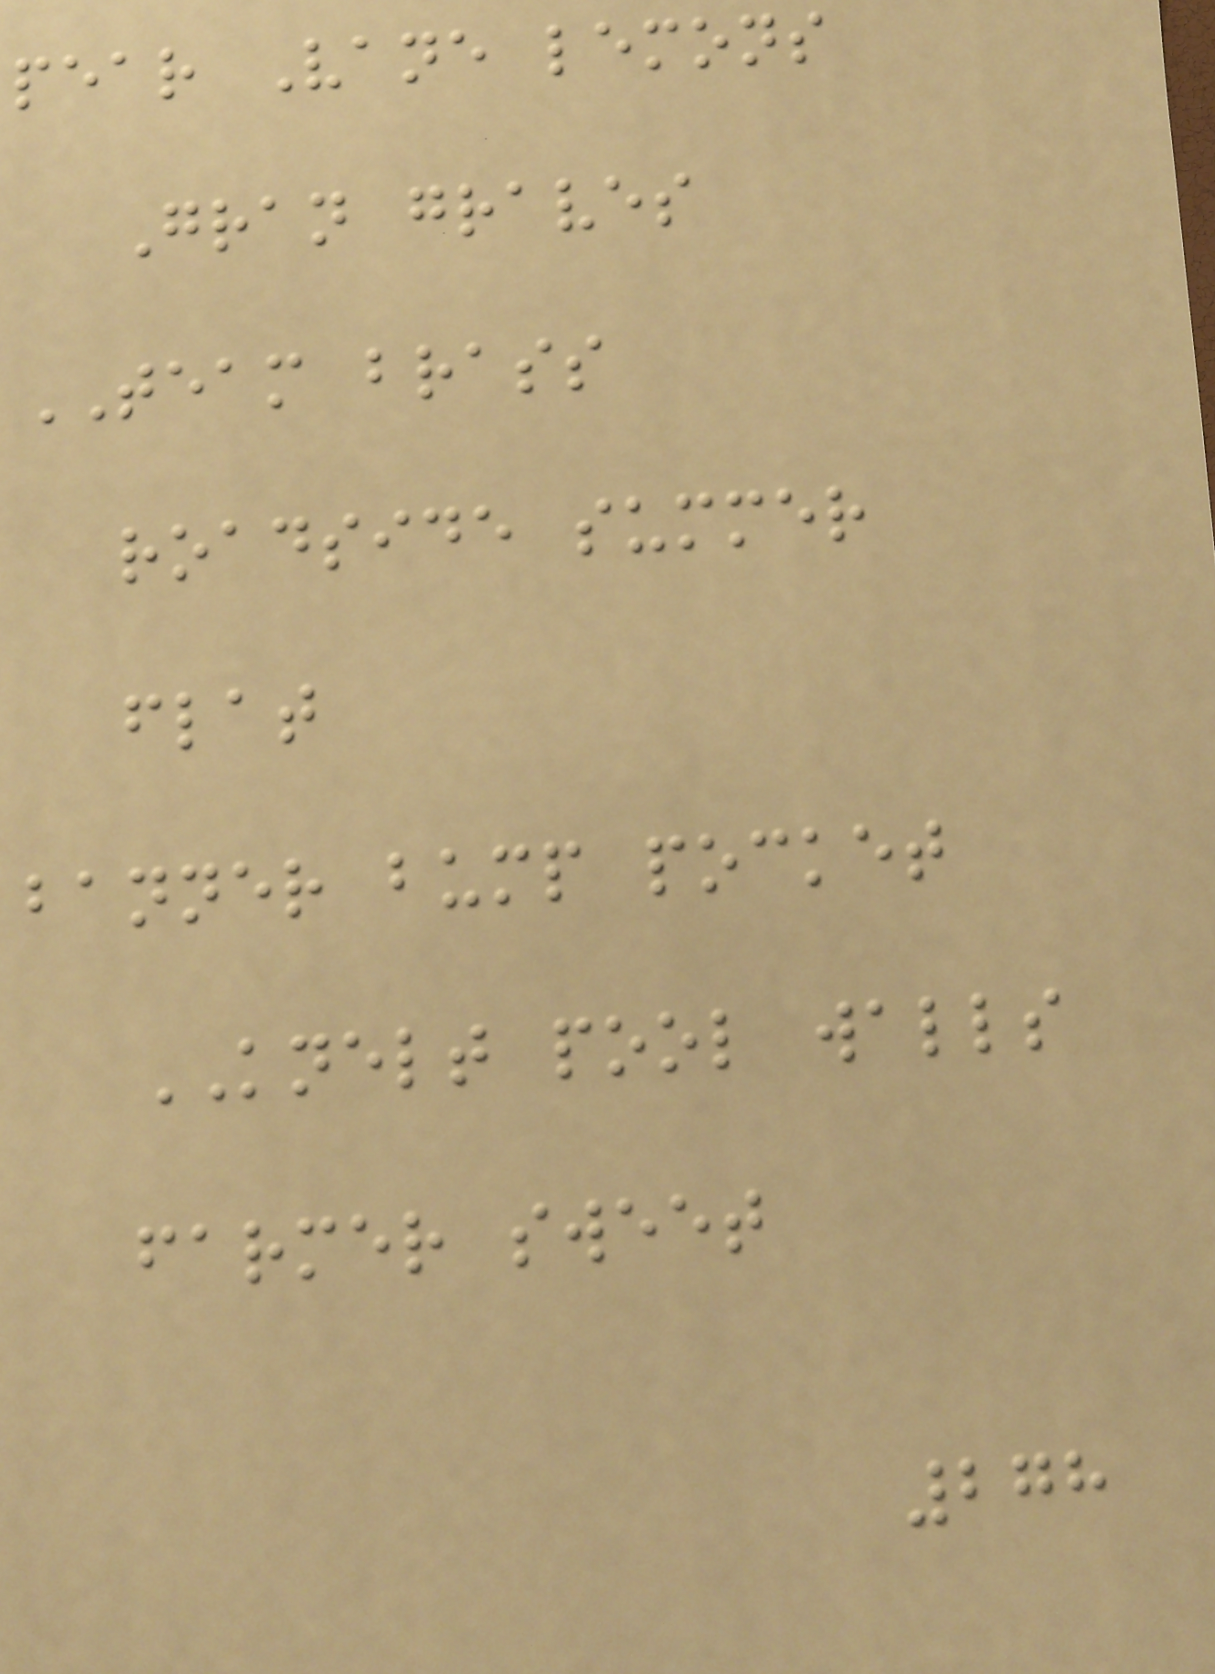pear Vane lemons
Gran graves
TEAM brass
roadside summer
flat
banner bump pocket
KNELT pool walls
farmer sweet
278
